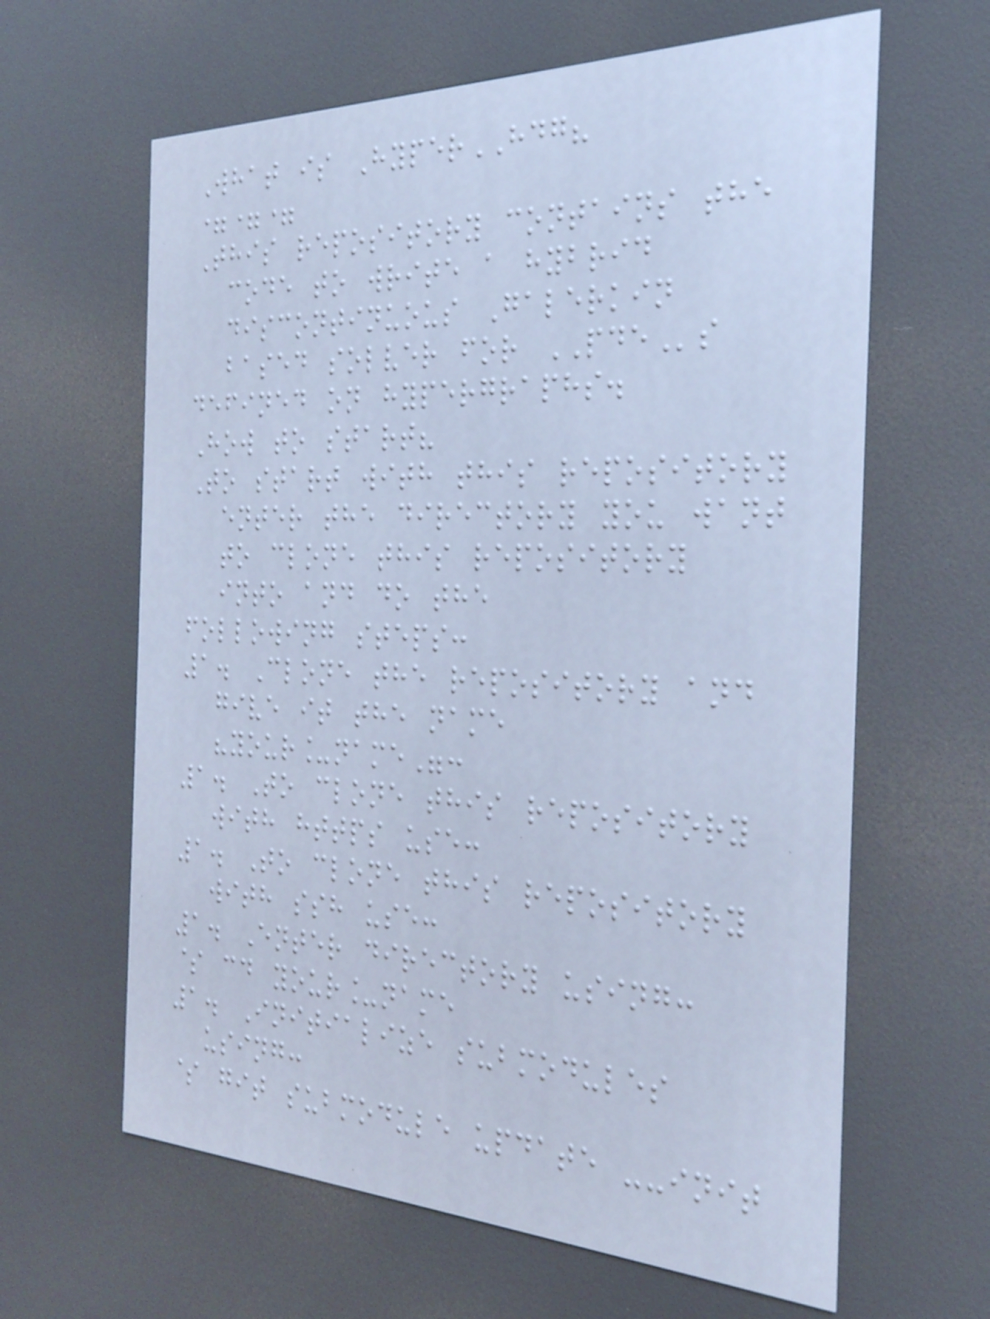What is HyperHDG?
===
This repository contains the
code to write a hybrid
discontinuous Galerkin
based solver for PDEs
defined on hypergraphs.
How to start?
To start with this repository
enter the directory you want
to clone this repository
into and do the
following steps:
1. Clone the repository and
give it the name
"your_name":
1. To clone this repository
with https use:
1. To clone this repository
with ssh use:
1. Enter directory using:
$ cd your_name
1. Initialize submodules
using:
$ git submodule update --init
